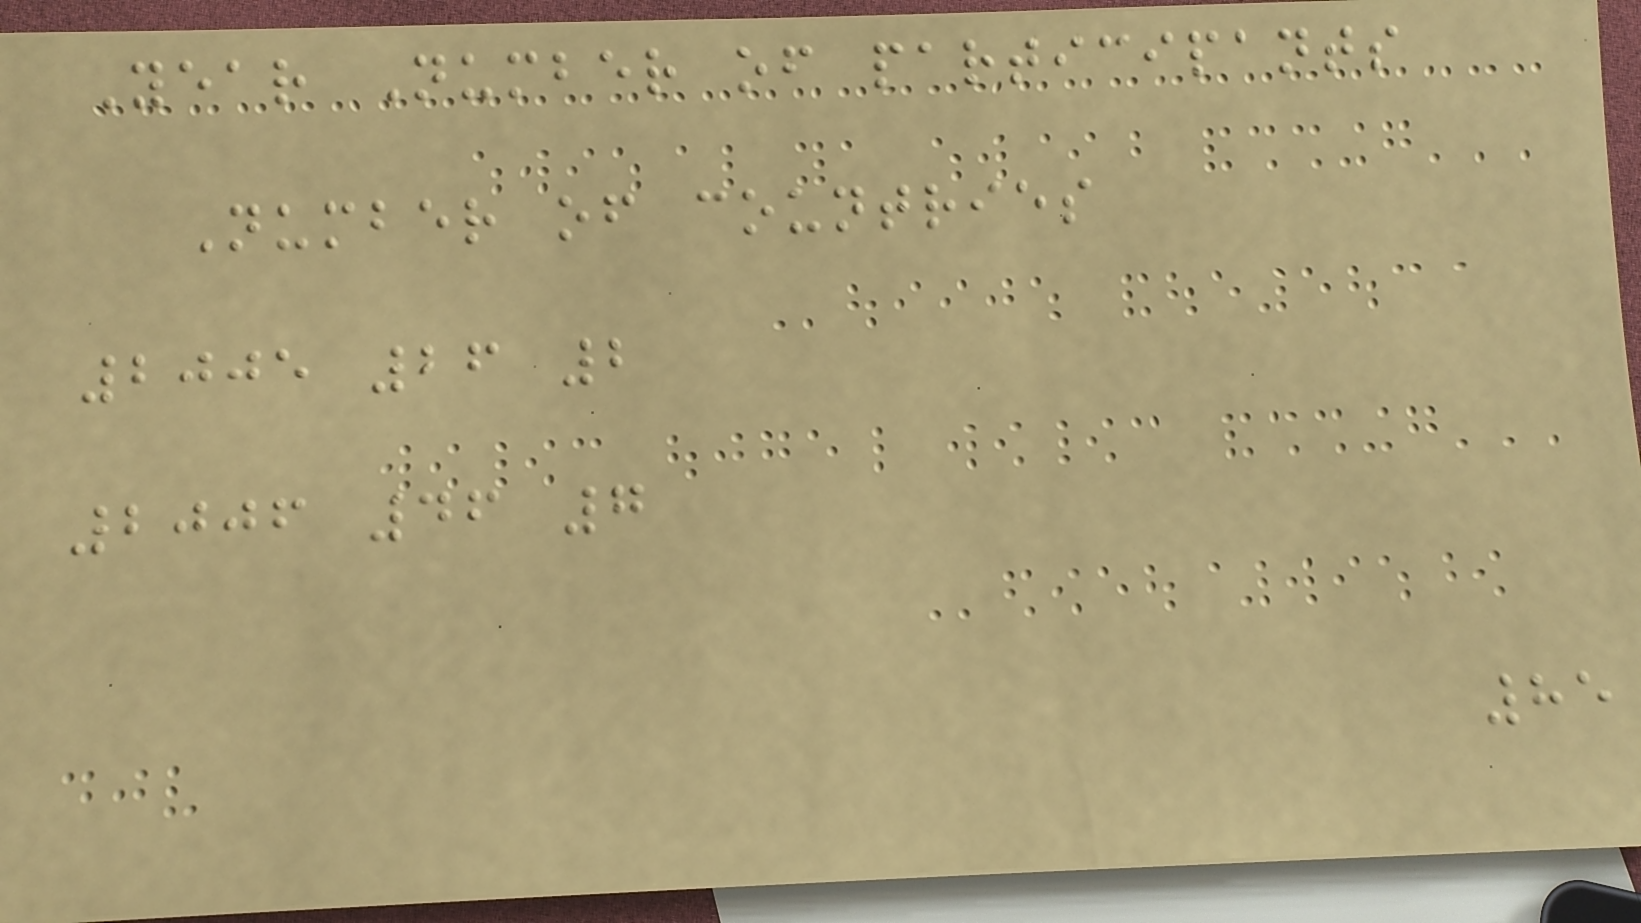Year Number of participants
Number of countries
2005 26 2
2006 46 7
85
